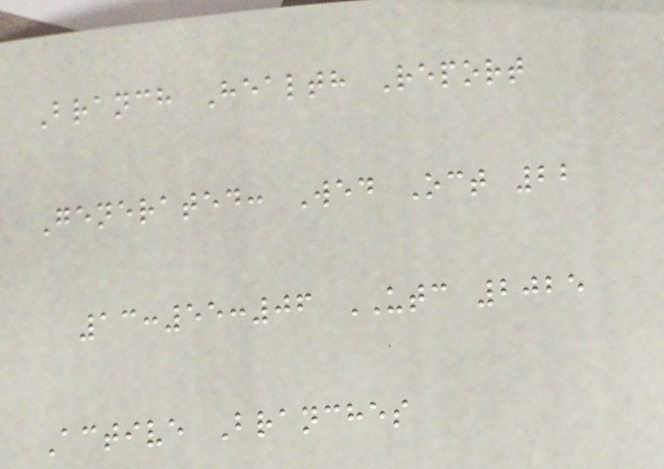Branch Health Report
Generated: Wed Oct 22
13:55:06 UTC 2025
Active Branches
